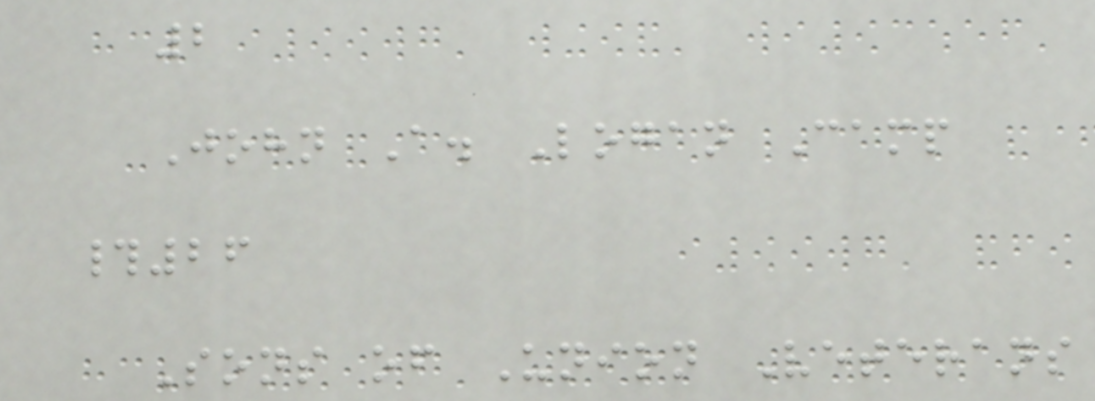2
John A. Logan Camp
#26
Sons of Union Veterans
